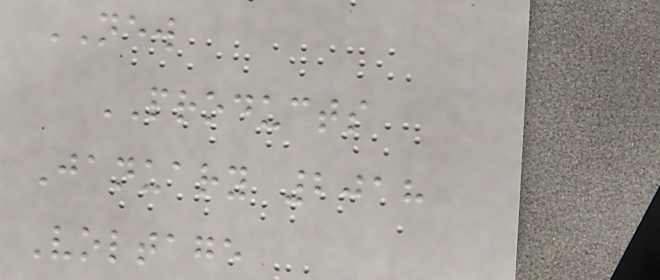NEW
PRODUCTS
January 2018
Voltage
